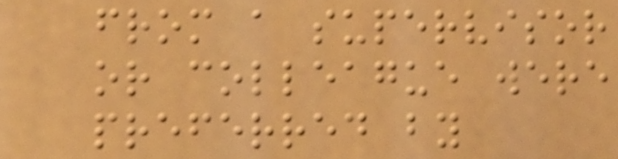from a supervisor
or colleague were
preferred by
